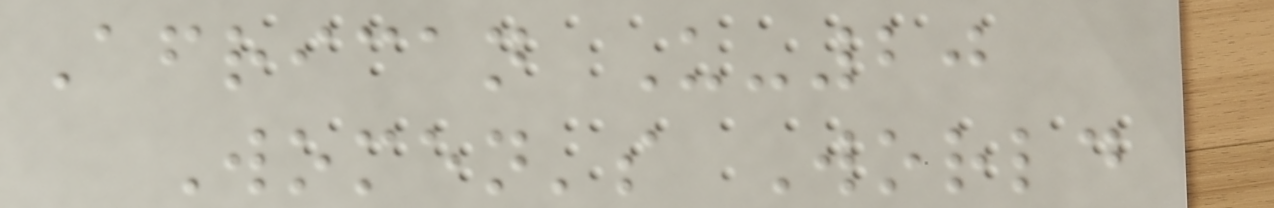African U-20
Women's World
